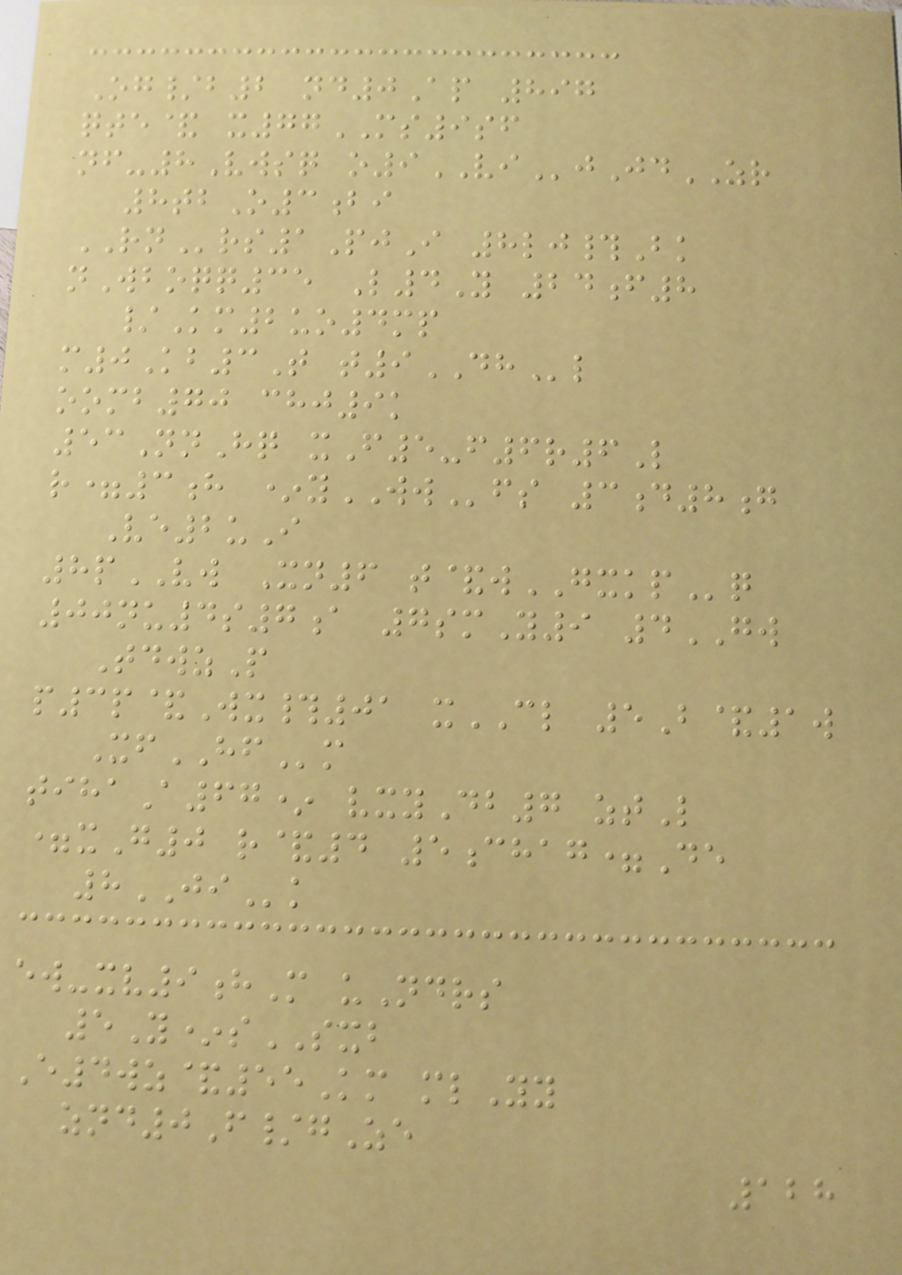Og/b2 nd0Ap 897
qte& x77MS9sf
nf-8Vwsq o9VIjJdZR
8tbO3bi
RNrs1PjI 8lj#Bk
nWboqq35 L4Y 24f8
/Km2uo4mp
m0Kb3T t9DHl
oomb70 chj9k
53NnHq xF5-f6r6L
r=3h *yWWfs 3d8g
Ve2uI
8pVW Xn6 t&wGXKPq
00nu4s7a 7smY9 4GW
TdwzP
p3p&Wx#01 xCL 5B&1w
XfHFm
tihaA67* vxyDb7 ztL
=xG0 r&4 5chag=De
8JIk
ew-xv9hM uNdrs
5Y*sSXB
E4wz&55Km mlYy
znd0F/gZe
128
